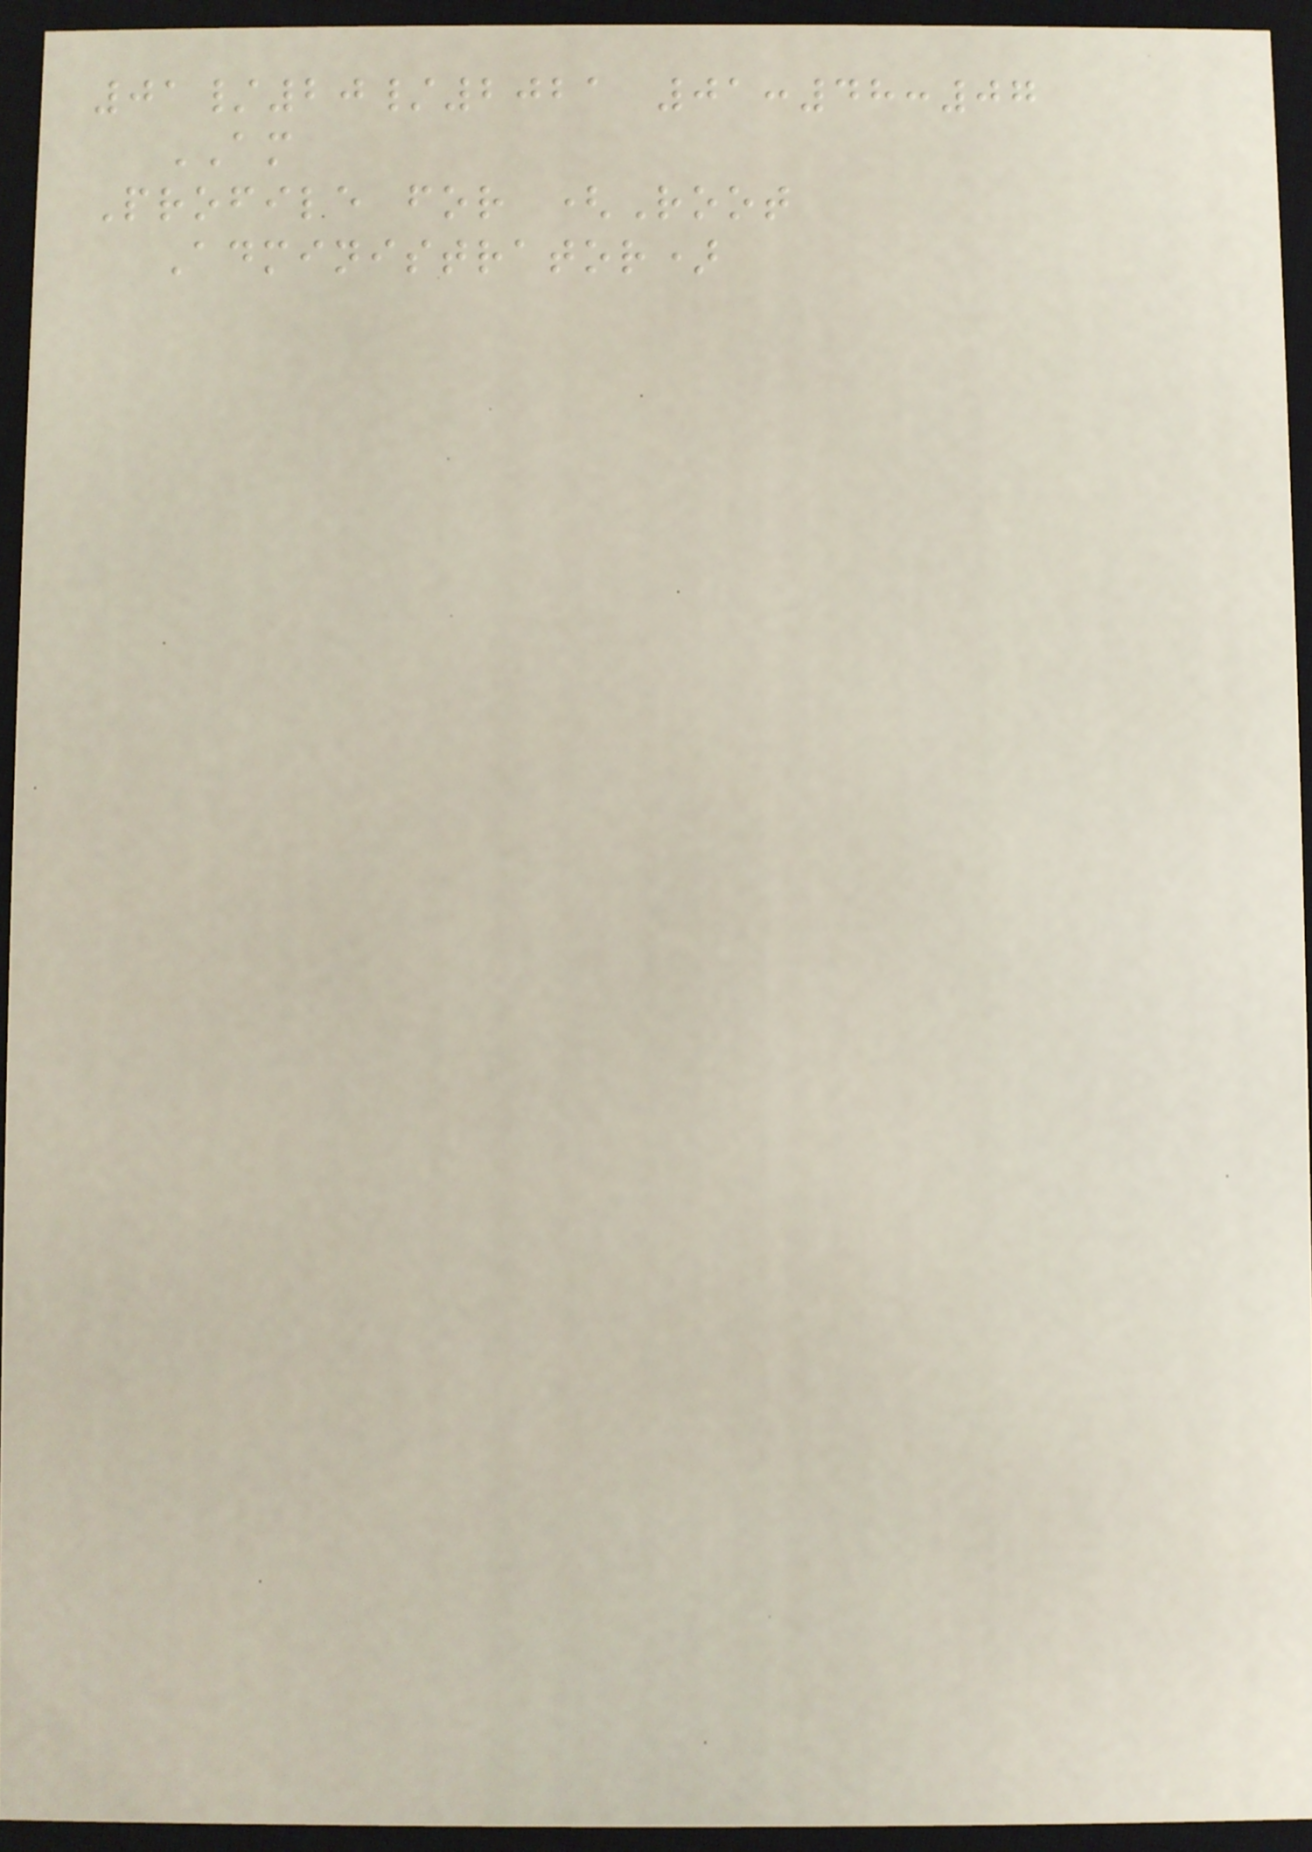01/20/2021 01:48:07
AM
Profile for (Root
Administrator)
